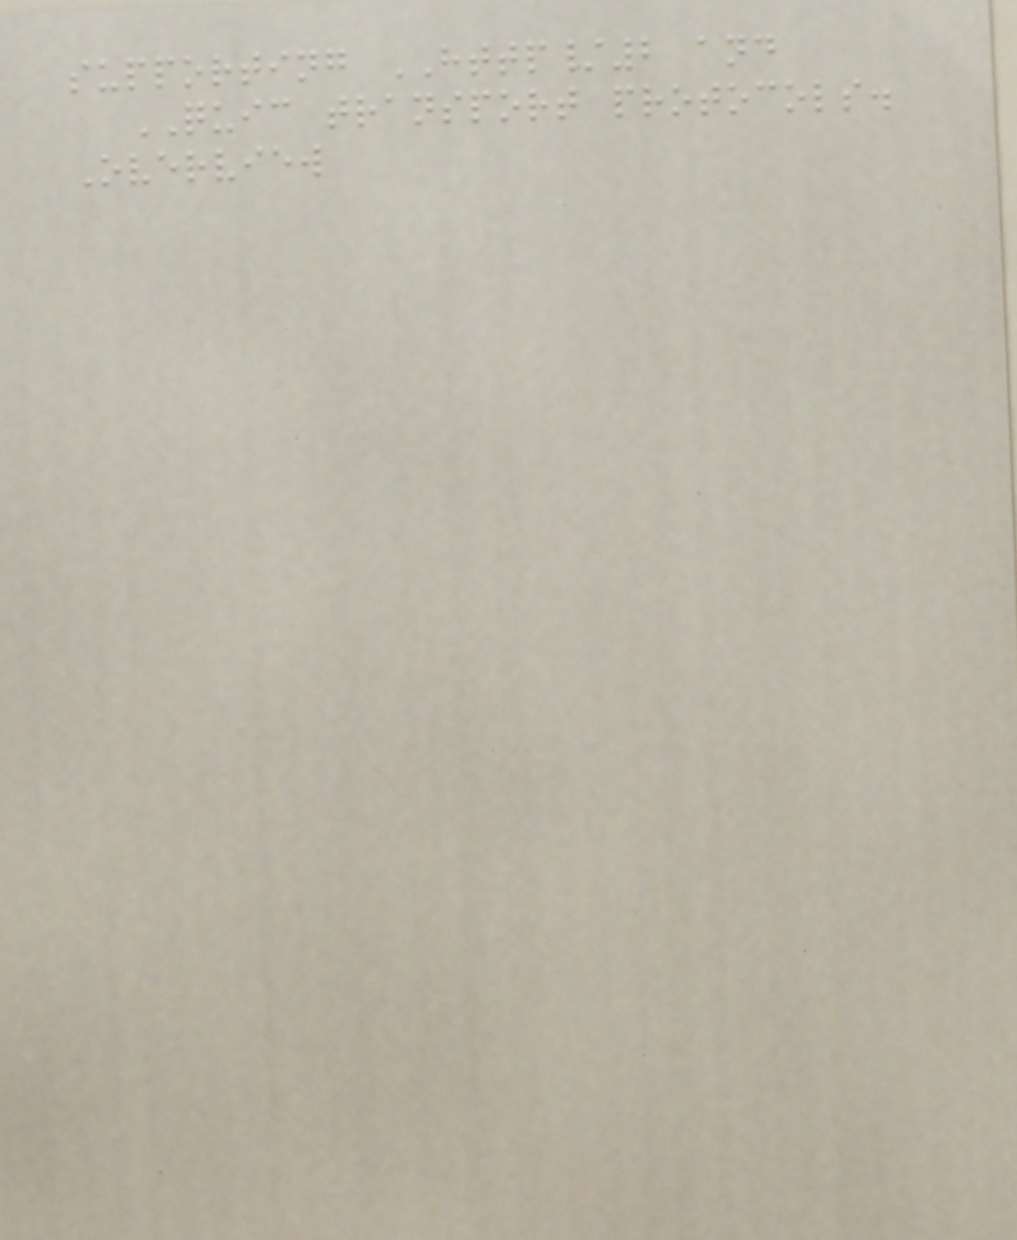supporting HTTP/2 and
QUIC transport protocols.
Overview
